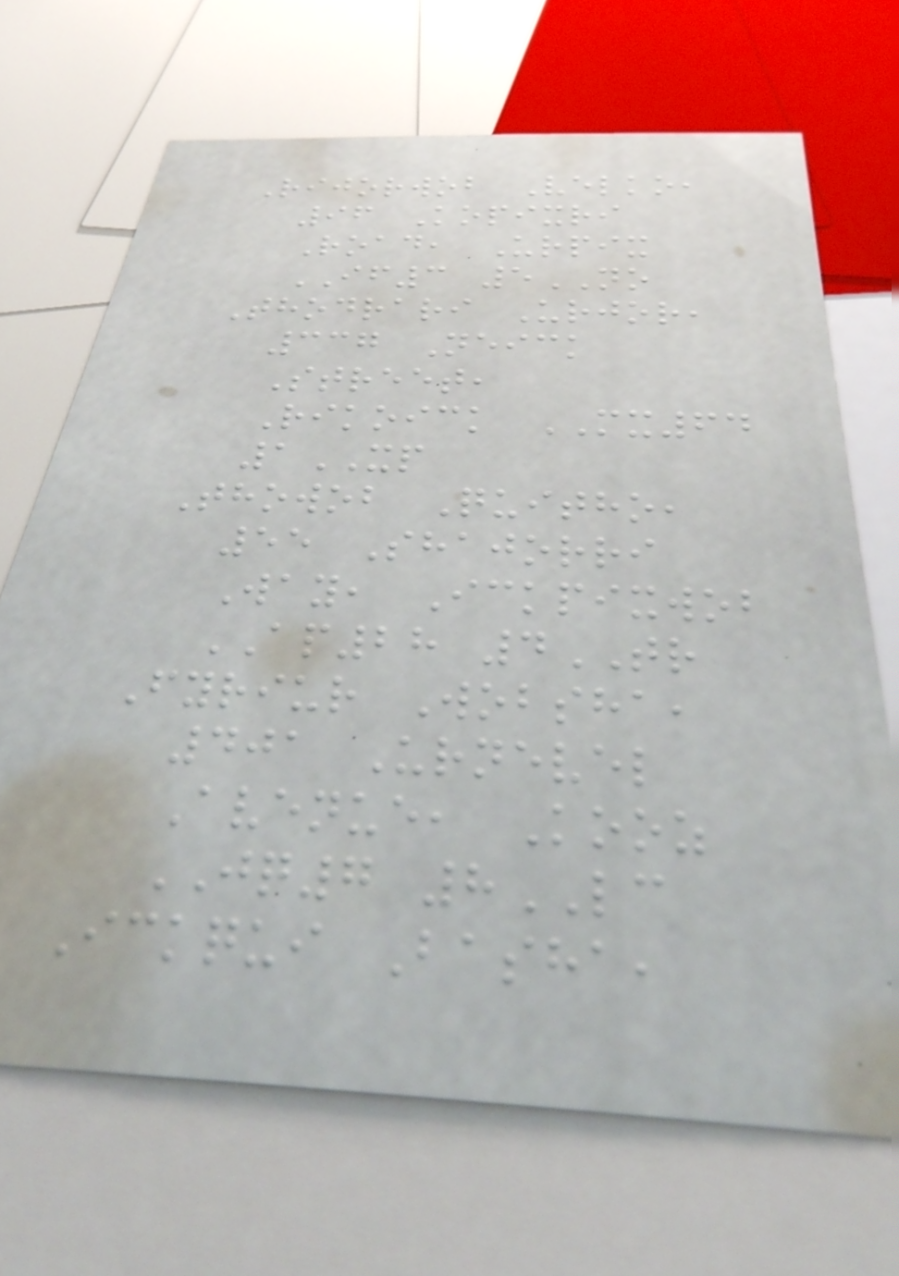Rijorwob Velko,
96 Kopixri
Road, Urpix
IF3 5NO
Thodrari Urjor,
337 Neick
Street,
Rikoick MX64
1XP
Thowob Quitho,
55 Shajorri
Way, Ickpixwob
AP28 4TR
Fyriur Wobsha,
401 Urnevel
Avenue, Kooz
JQ7 8LC
Ickqui Basha,
